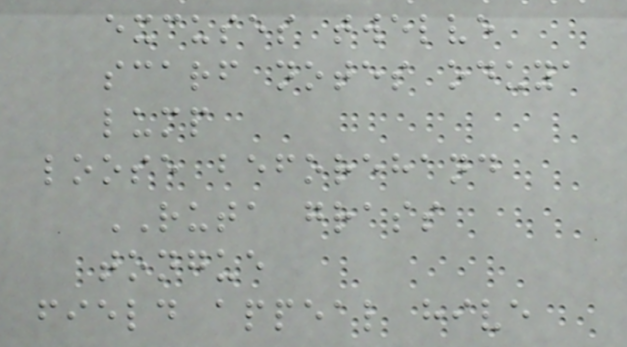excuses twelve
scarf notes oduya
lump
loose beforehand
RUTA grass
tongue
field appeal hive
